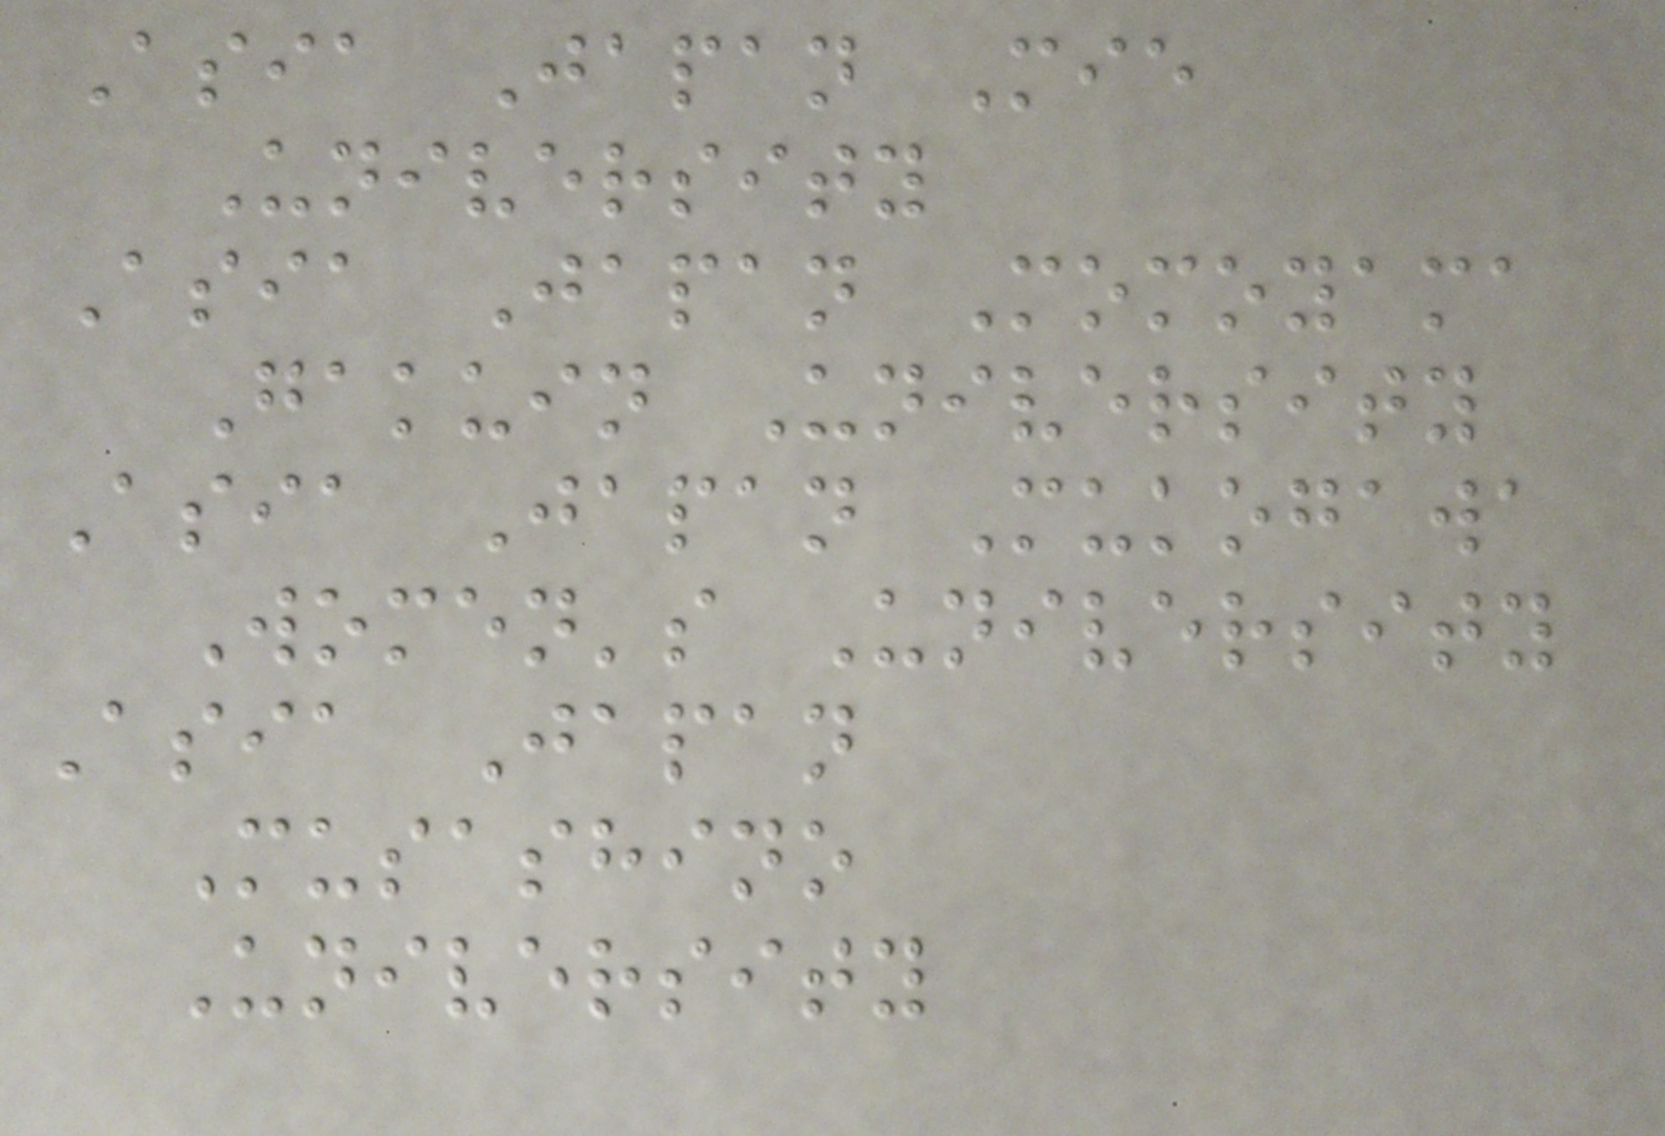Asia Japan Mie
University
Asia Japan Momoyama
Gakuin University
Asia Japan Mukogawa
Women's University
Asia Japan
Musashino
University
